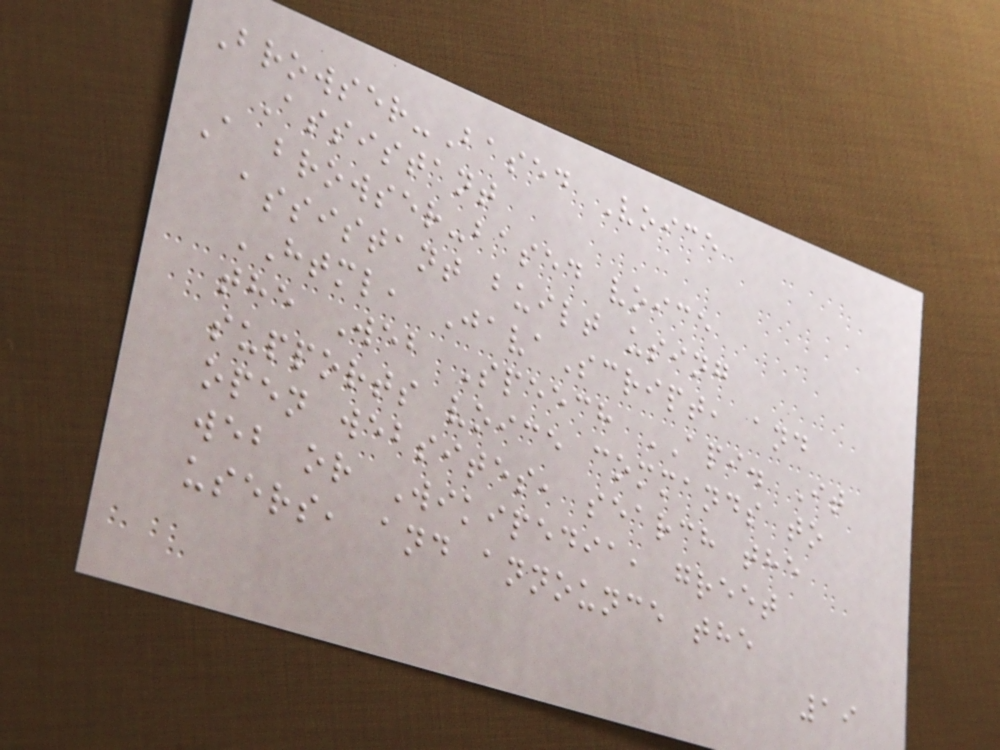Browser-Based Voice
Assistant
A browser-based voice
assistant built using
HTML, JavaScript, and
the Web Speech API. It
supports voice commands to
open websites, search the
web or Wikipedia, greet
users, and announce the
19
